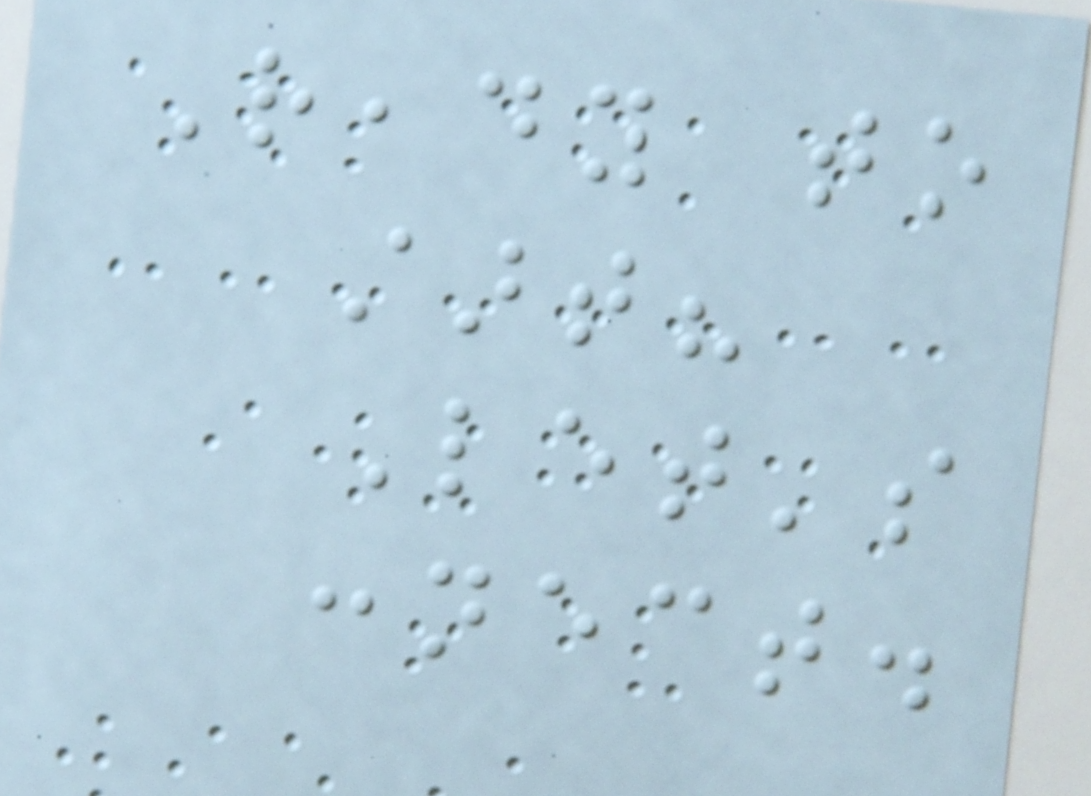Ready to
start?
Let's
connect.
